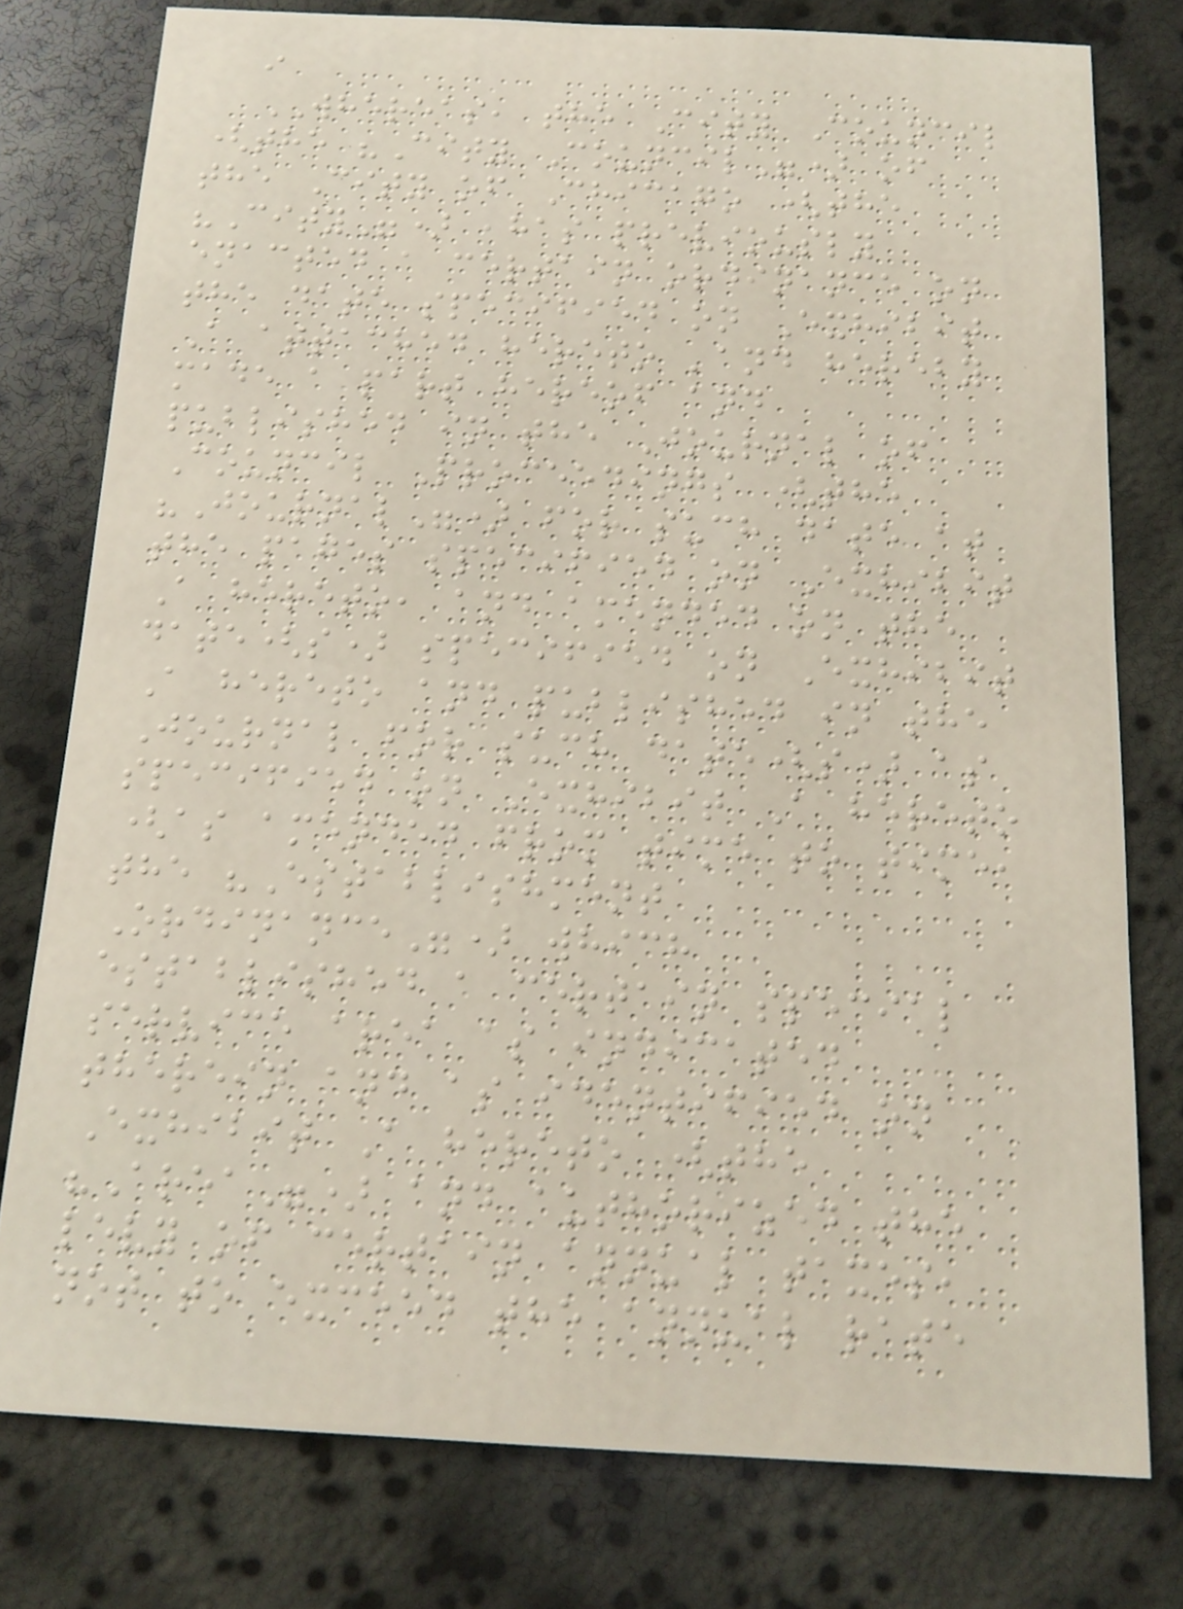i
WHEREAS, the City Council
(the "City Council") of
the City of Chicago (the
"City") ,has previously
enacted a certain ordinance on
the date specified on Exhibit
A attached hereto 'and hereby
made a part hereof and
published in the Journal of
Council Proceedings (the
"Journal") for such date at
the pages specified on Exhibit
A hereto, and amended on the
date(s) specified on Exhibit
A hereto and published in the
Journal for such date(s) as
specified on Exhibit A hereto
(as amended from time to time,
the "Establishment
Ordinance") which
established a certain special
service area as indicated
therein and as identified on
Exhibit A hereto (the
"Area") and authorized the
levy of certain annual taxes,
not to exceed the annual rate
